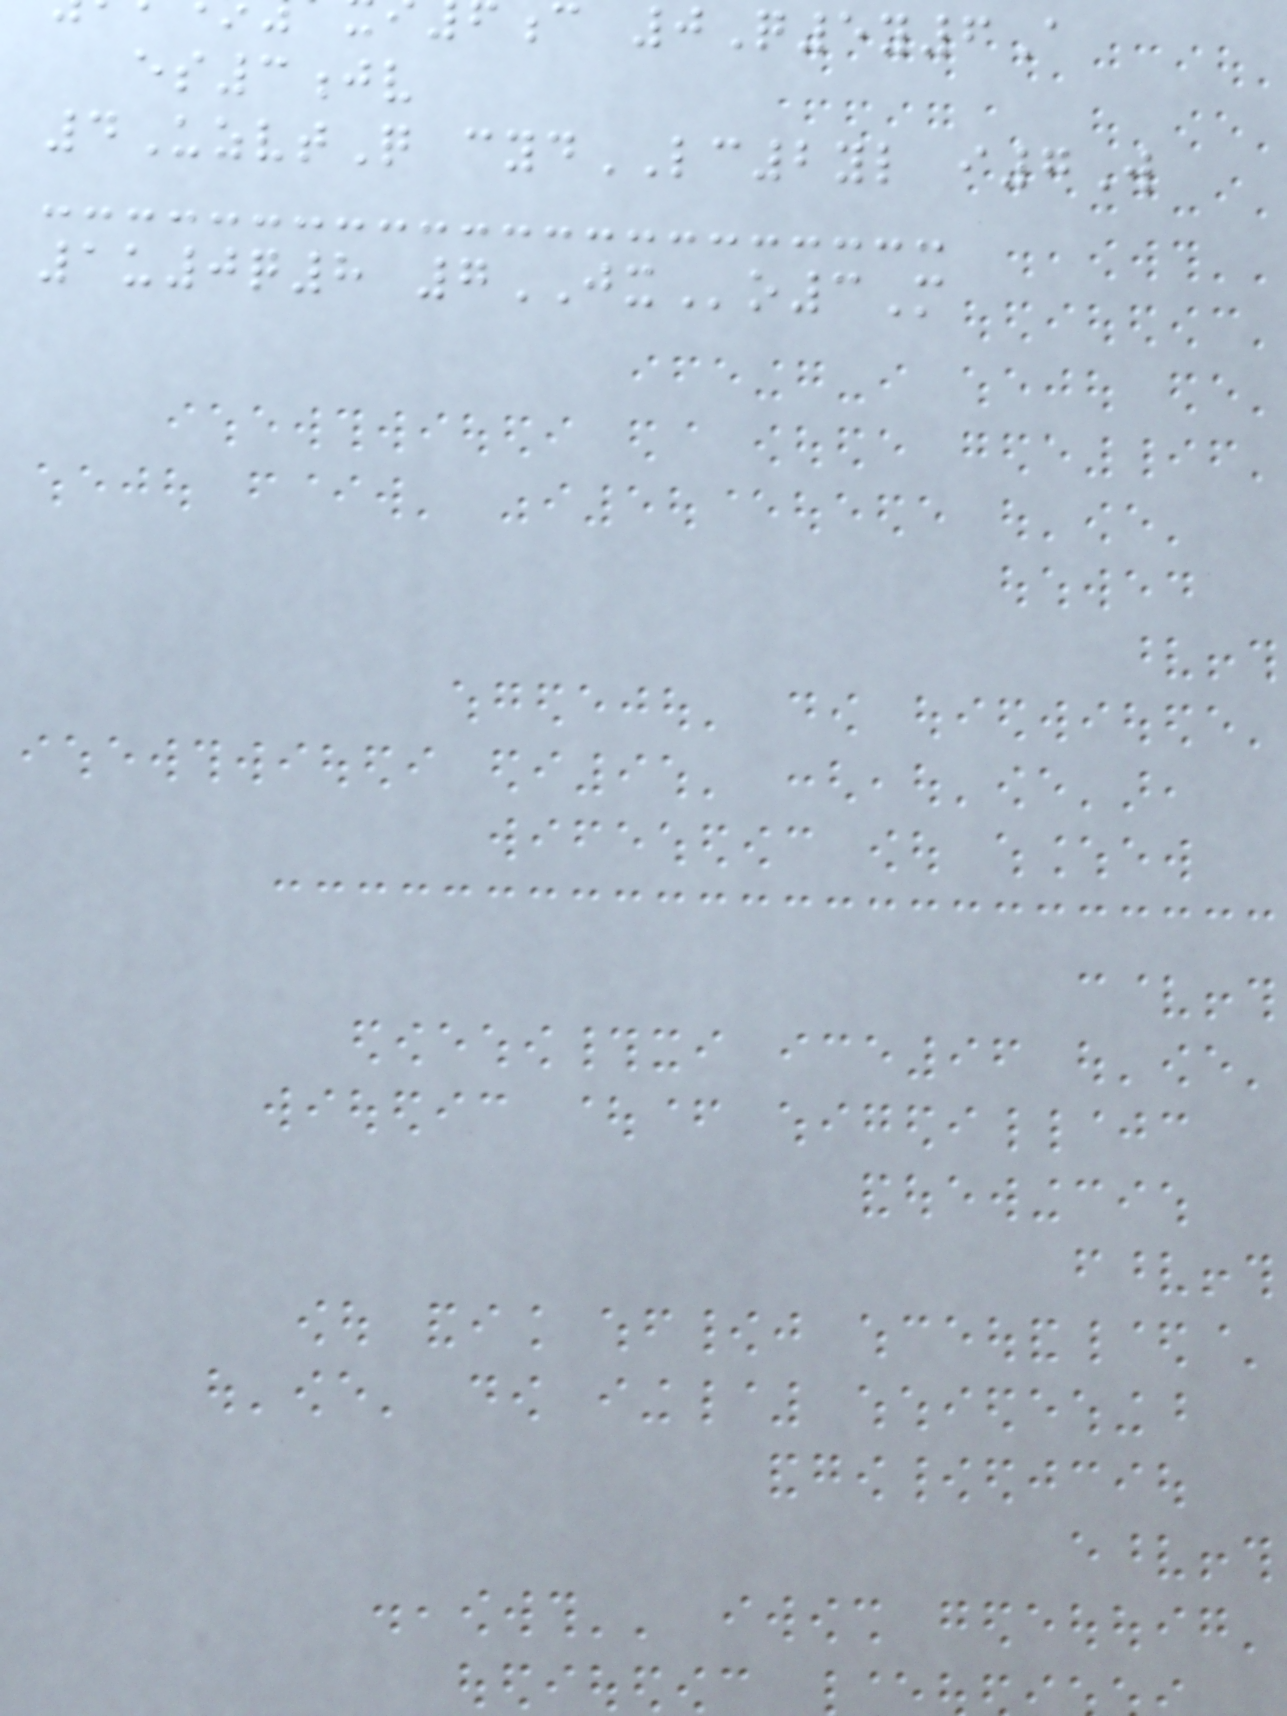c 0Q5y6A
es3jv
4UzvtQ cydLC2yl i7W
1u0q8 7JXo3M
